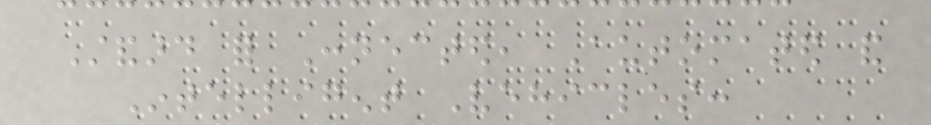Standard for Connected, Automated and
Intelligent Vehicles:
